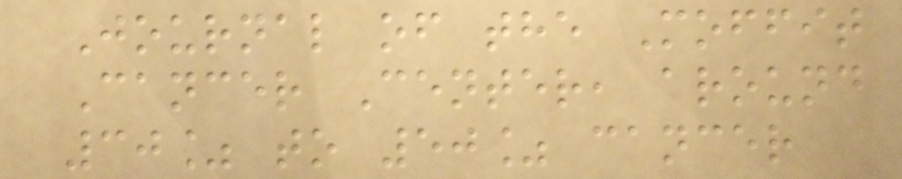Journal of the Moffit
Cancer Center, around
30% to 50% cancer
